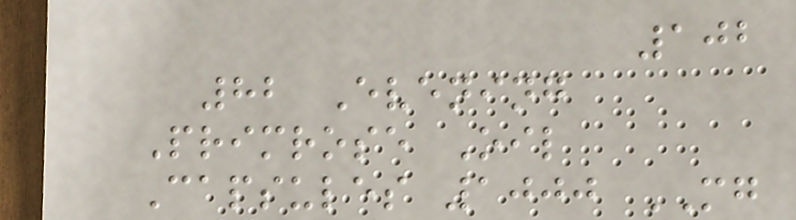102
82 Evening
Primrose Oil
Capsules 1000 MG
